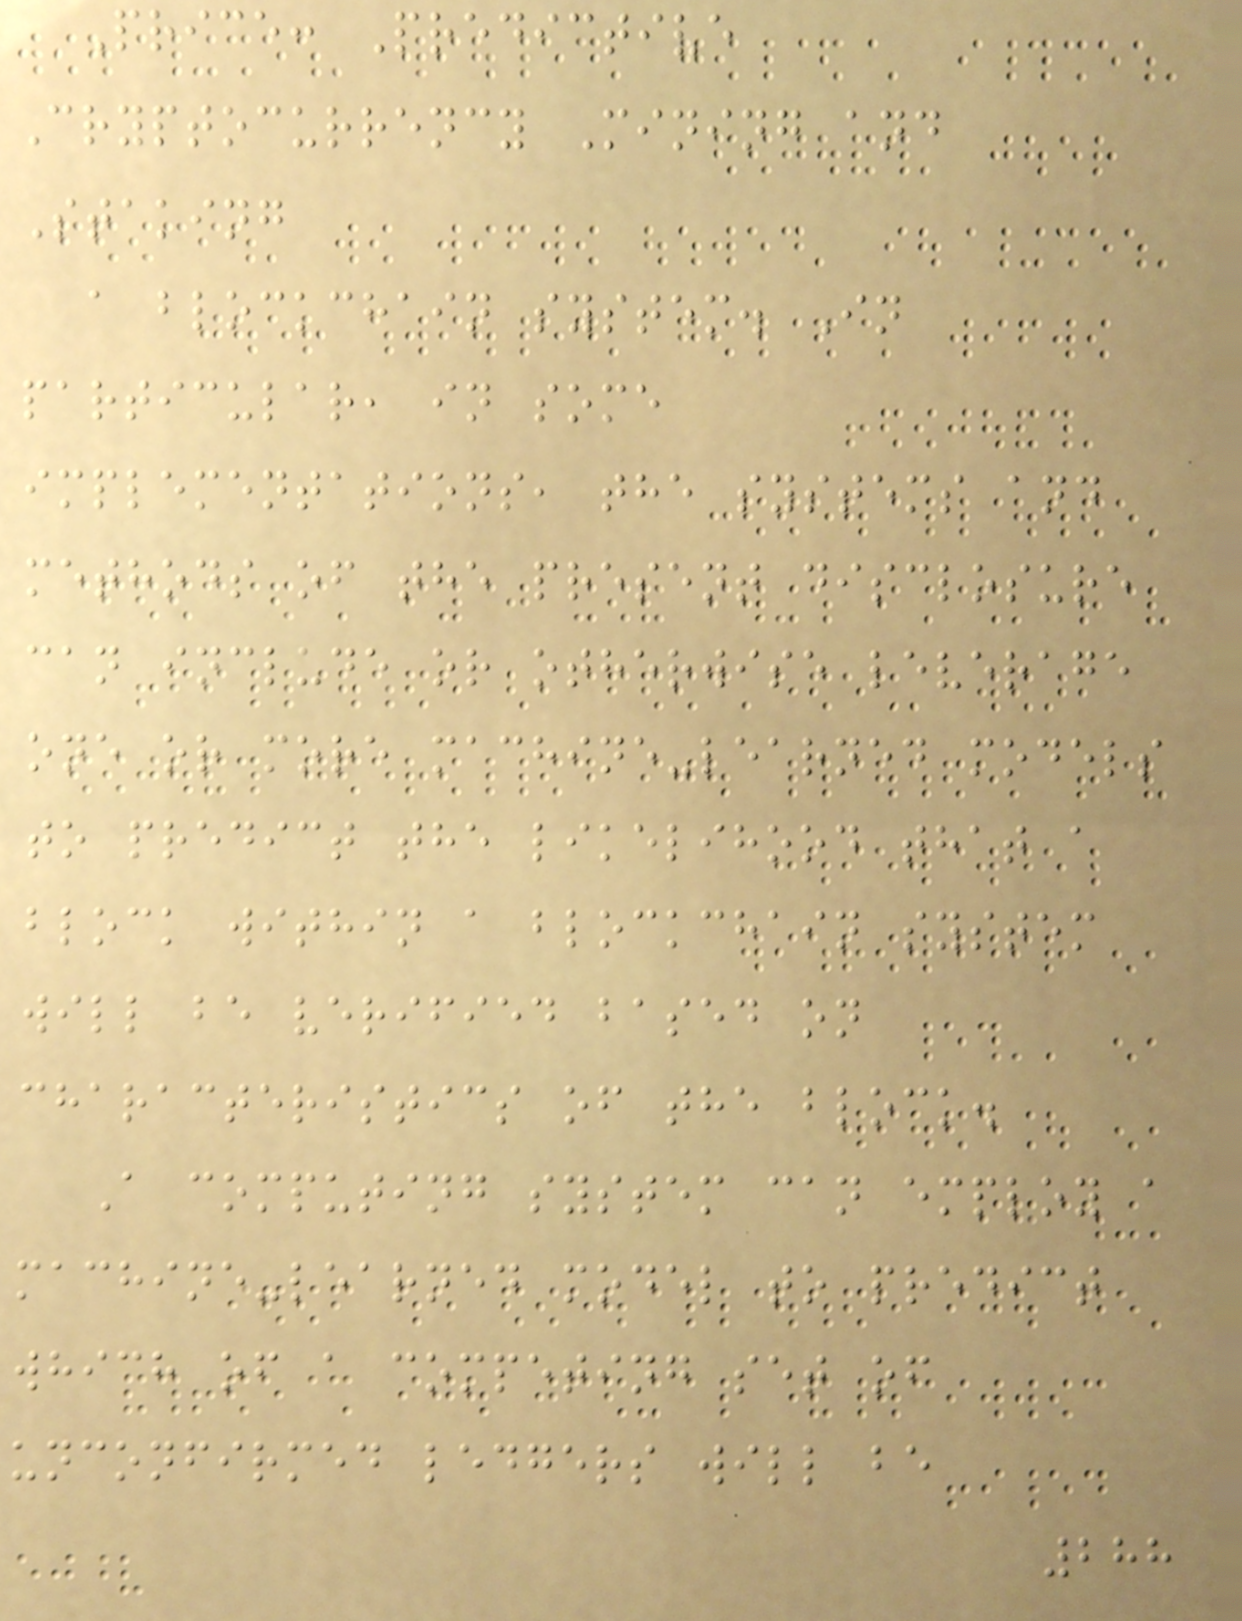Price: Predictive
Cryptocurrency Mining and
Staking
a blockchain system. In
particular, in some
implementations, the systems and
methods of the present disclosure
can include or otherwise leverage
one or more machine-learned models
to predict the likelihood that a
block within a blockchain system
will be verified based on
characteristics of the block.
A computing system can employ a
machine-learned model to predict
which of a competing set of
unconfirmed ledgers will be
288
